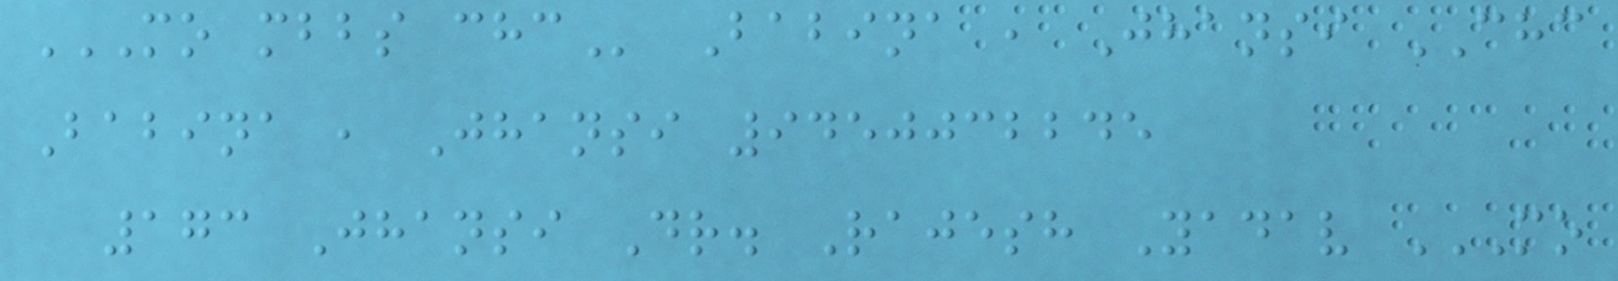MO MBBS CHC Babina , Jhansi CHC
Babina , Jhansi 9450032245
173 Jhansi Dr. Rajesh Yadav MO
